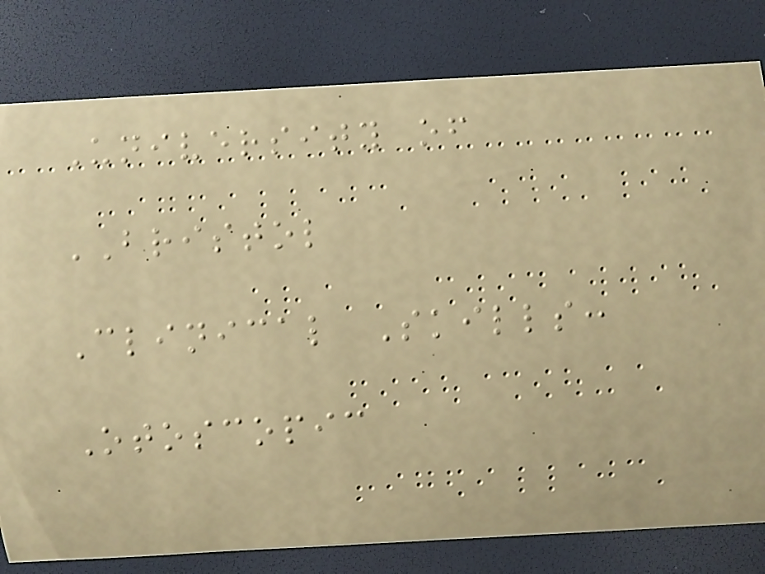University of
BRISTOL
Clinical Skills:
Otoscopic
